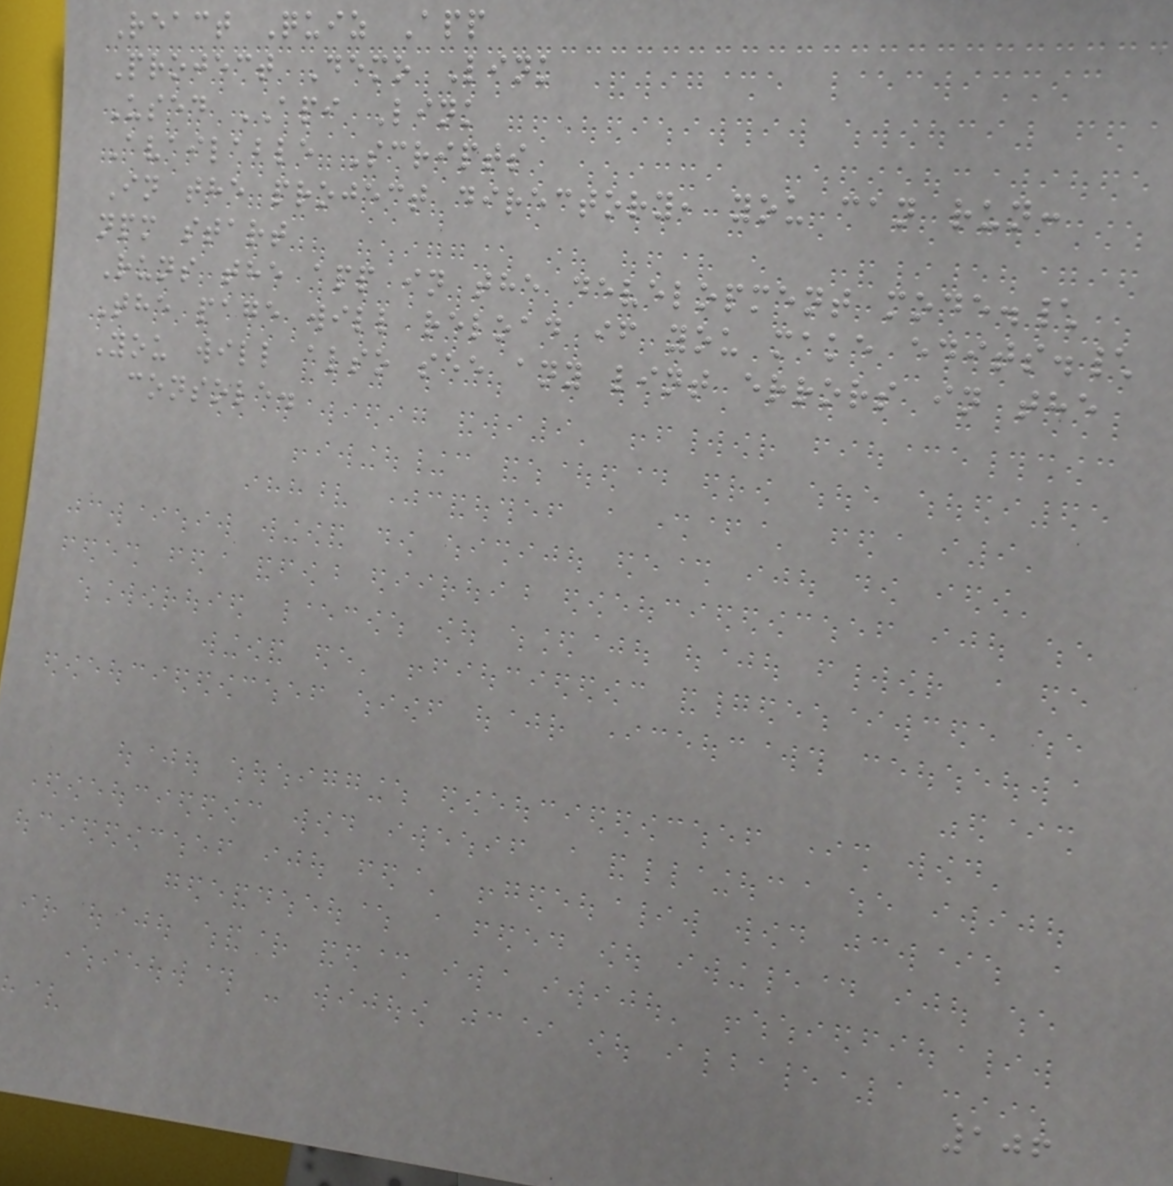React Quiz App
Project Demo Link
Used API Link
Available Scripts
In the project directory, you can run:
npm start
Runs the app in the development mode.\
The page will reload if you make edits.\
You will also see any lint errors in the
console.
106
